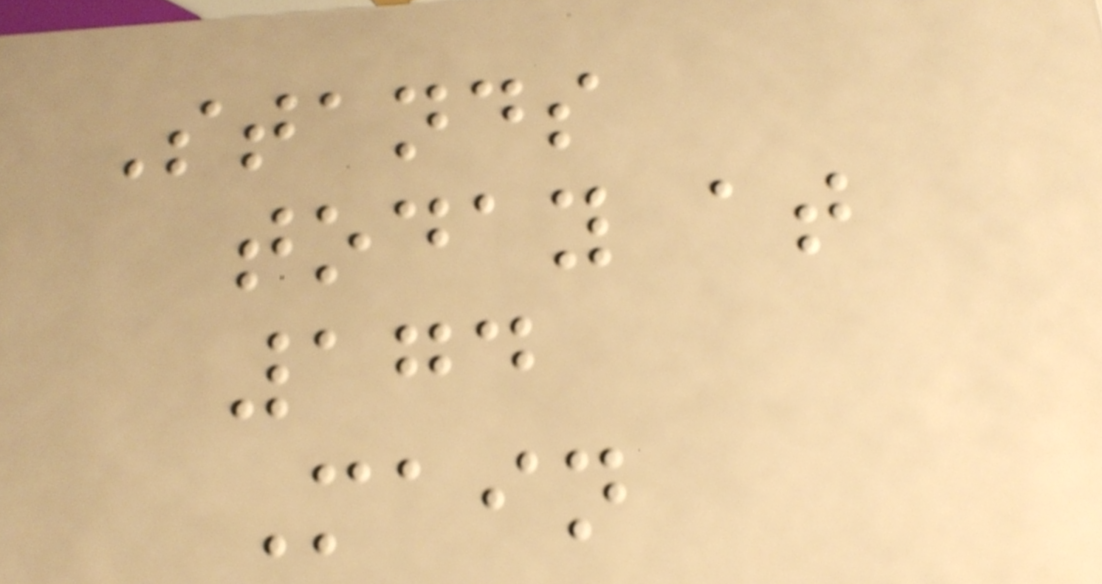Stands
today at
174
Main
